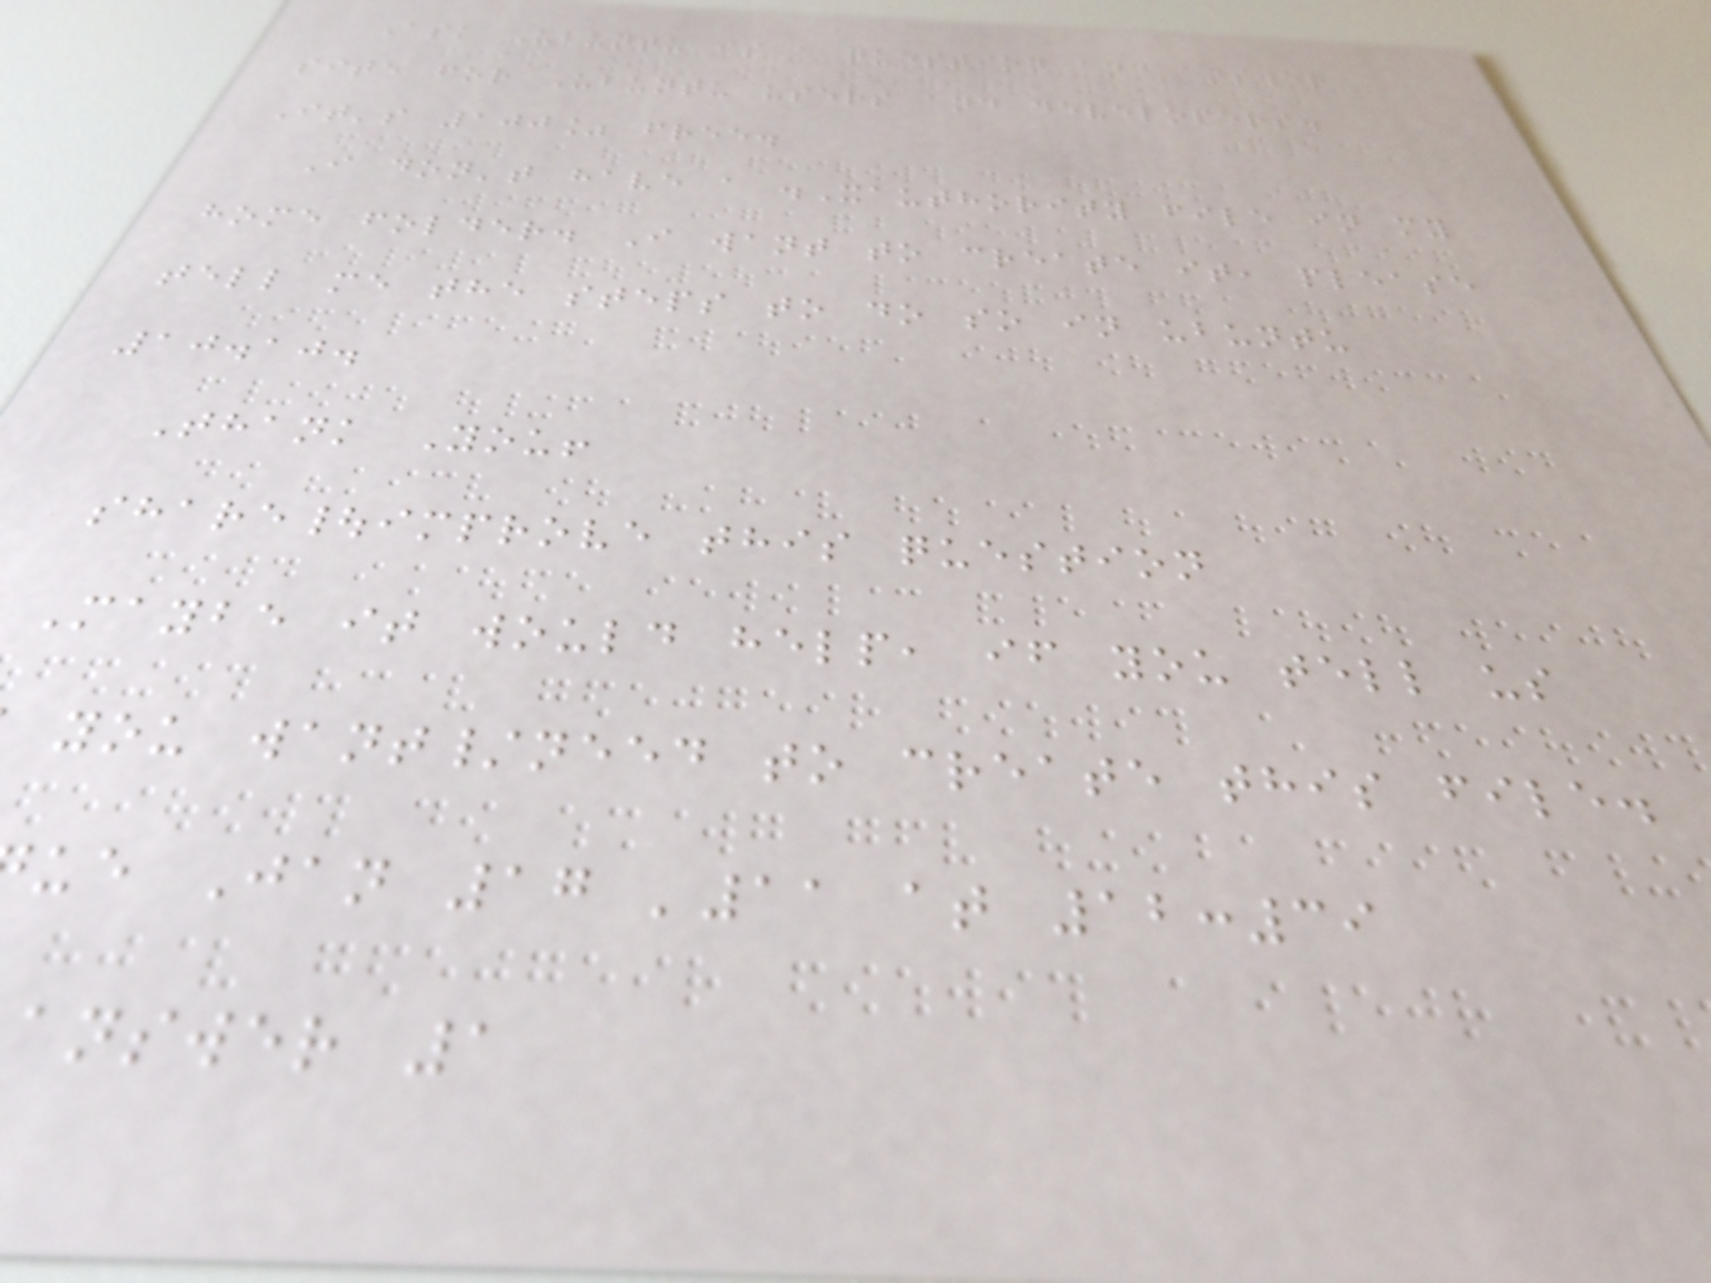Ask Ubuntu is a question and answer
site for Ubuntu users and developers.
It's 100% free.
I don't have a .Xauthority file in my
home folder. I want to create it, please
tell me the steps to do so in ubuntu
10.10.
Thank You!
share|improve this question
Maybe it would help, if you tell us
you want/need to create this file.
ue Jan 17 '11 at 12:39
answer 1
